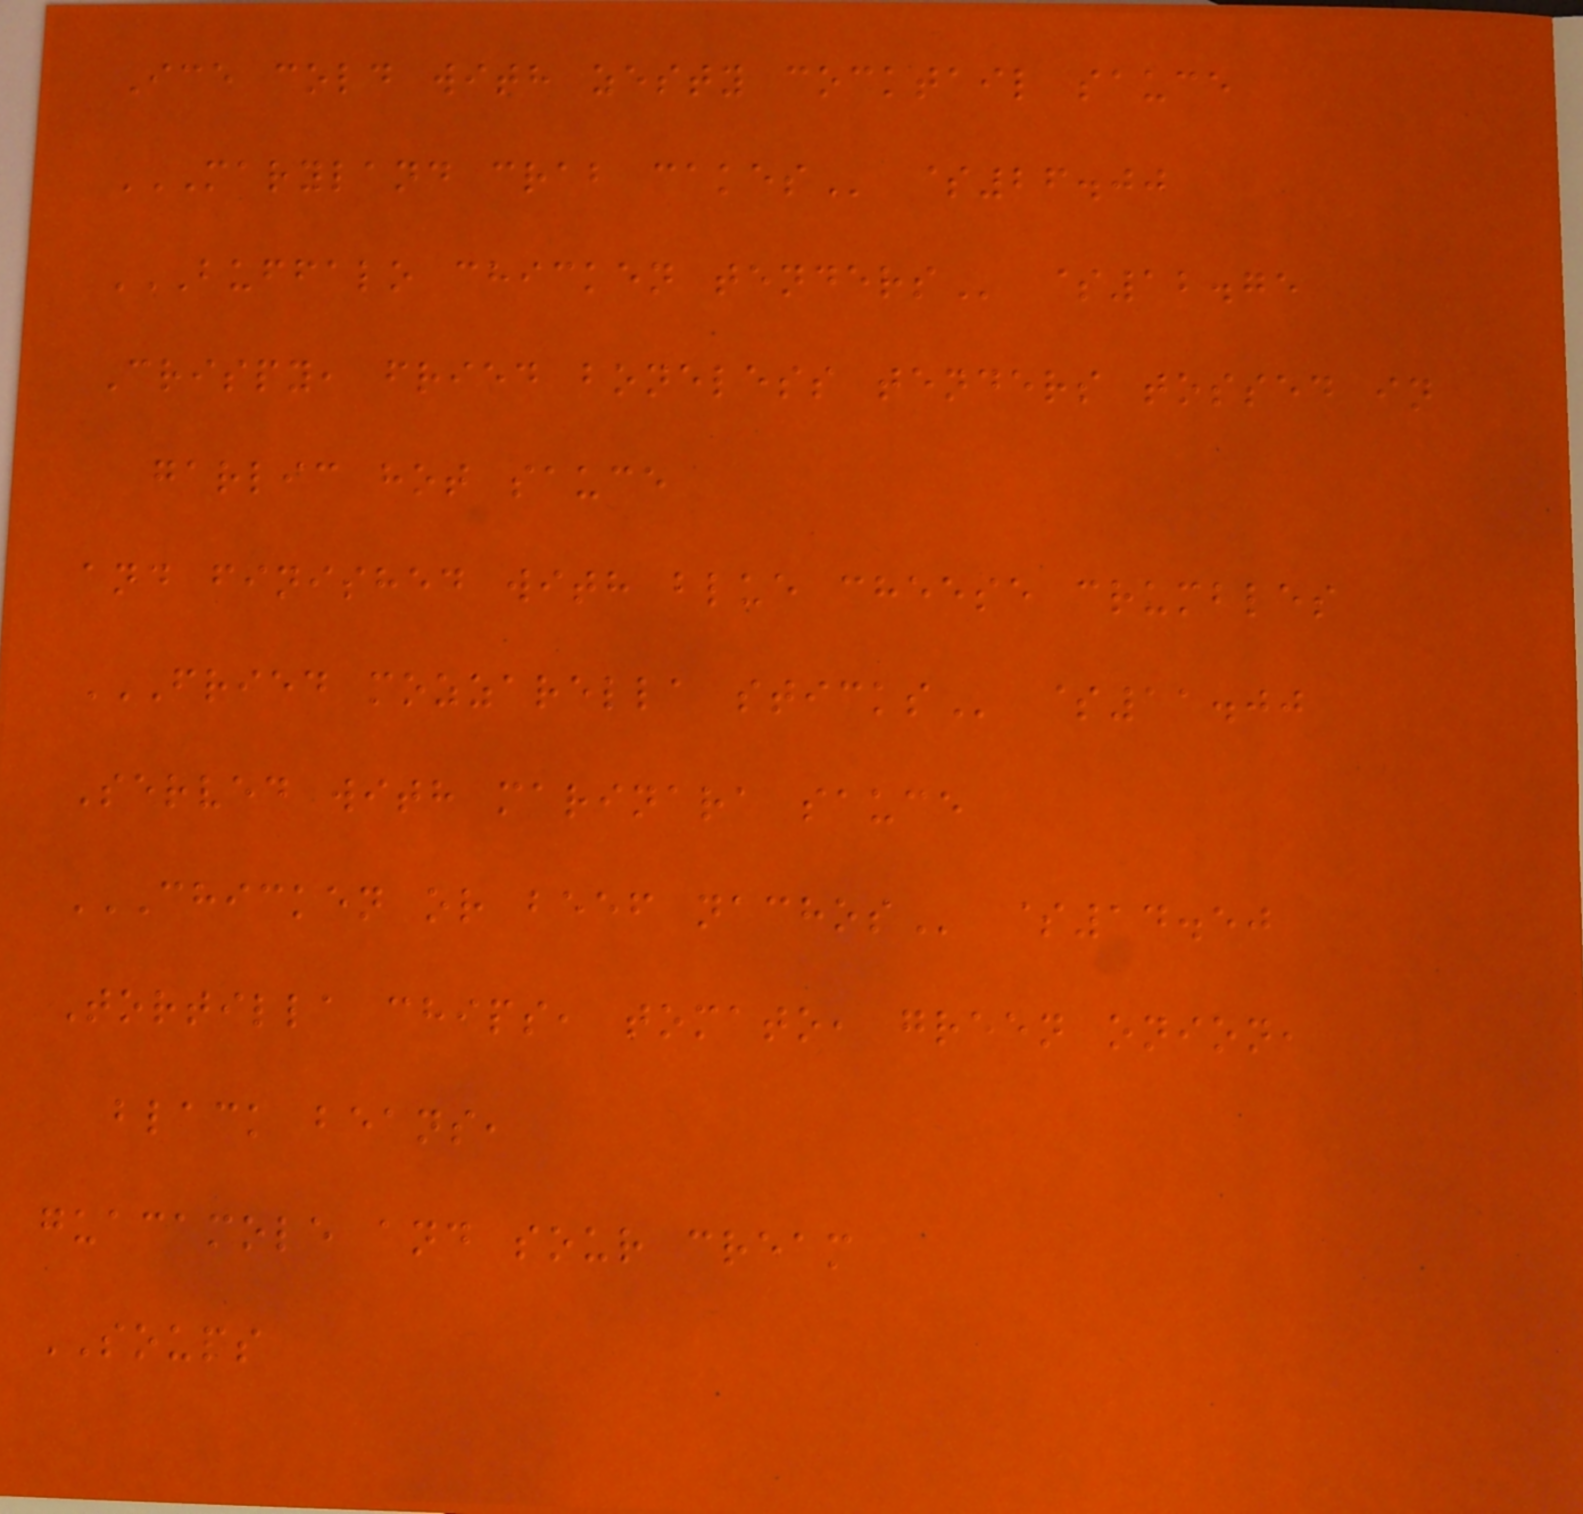Ice cold with zesty cocktail sauce
MARYLAND CRAB CAKES $26.00
BUFFALO CHICKEN TENDERS $12.75
Crispy, fried boneless tenders tossed in
garlic hot sauce
and finished with blue cheese crumbles
FRIED MOZZARELLA STICKS $11.00
Served with marinara sauce
CHICKEN OR BEEF NACHOS $14.50
Tortilla chips, tomato, green onion,
black beans,
guacamole and sour cream
SOUPS
